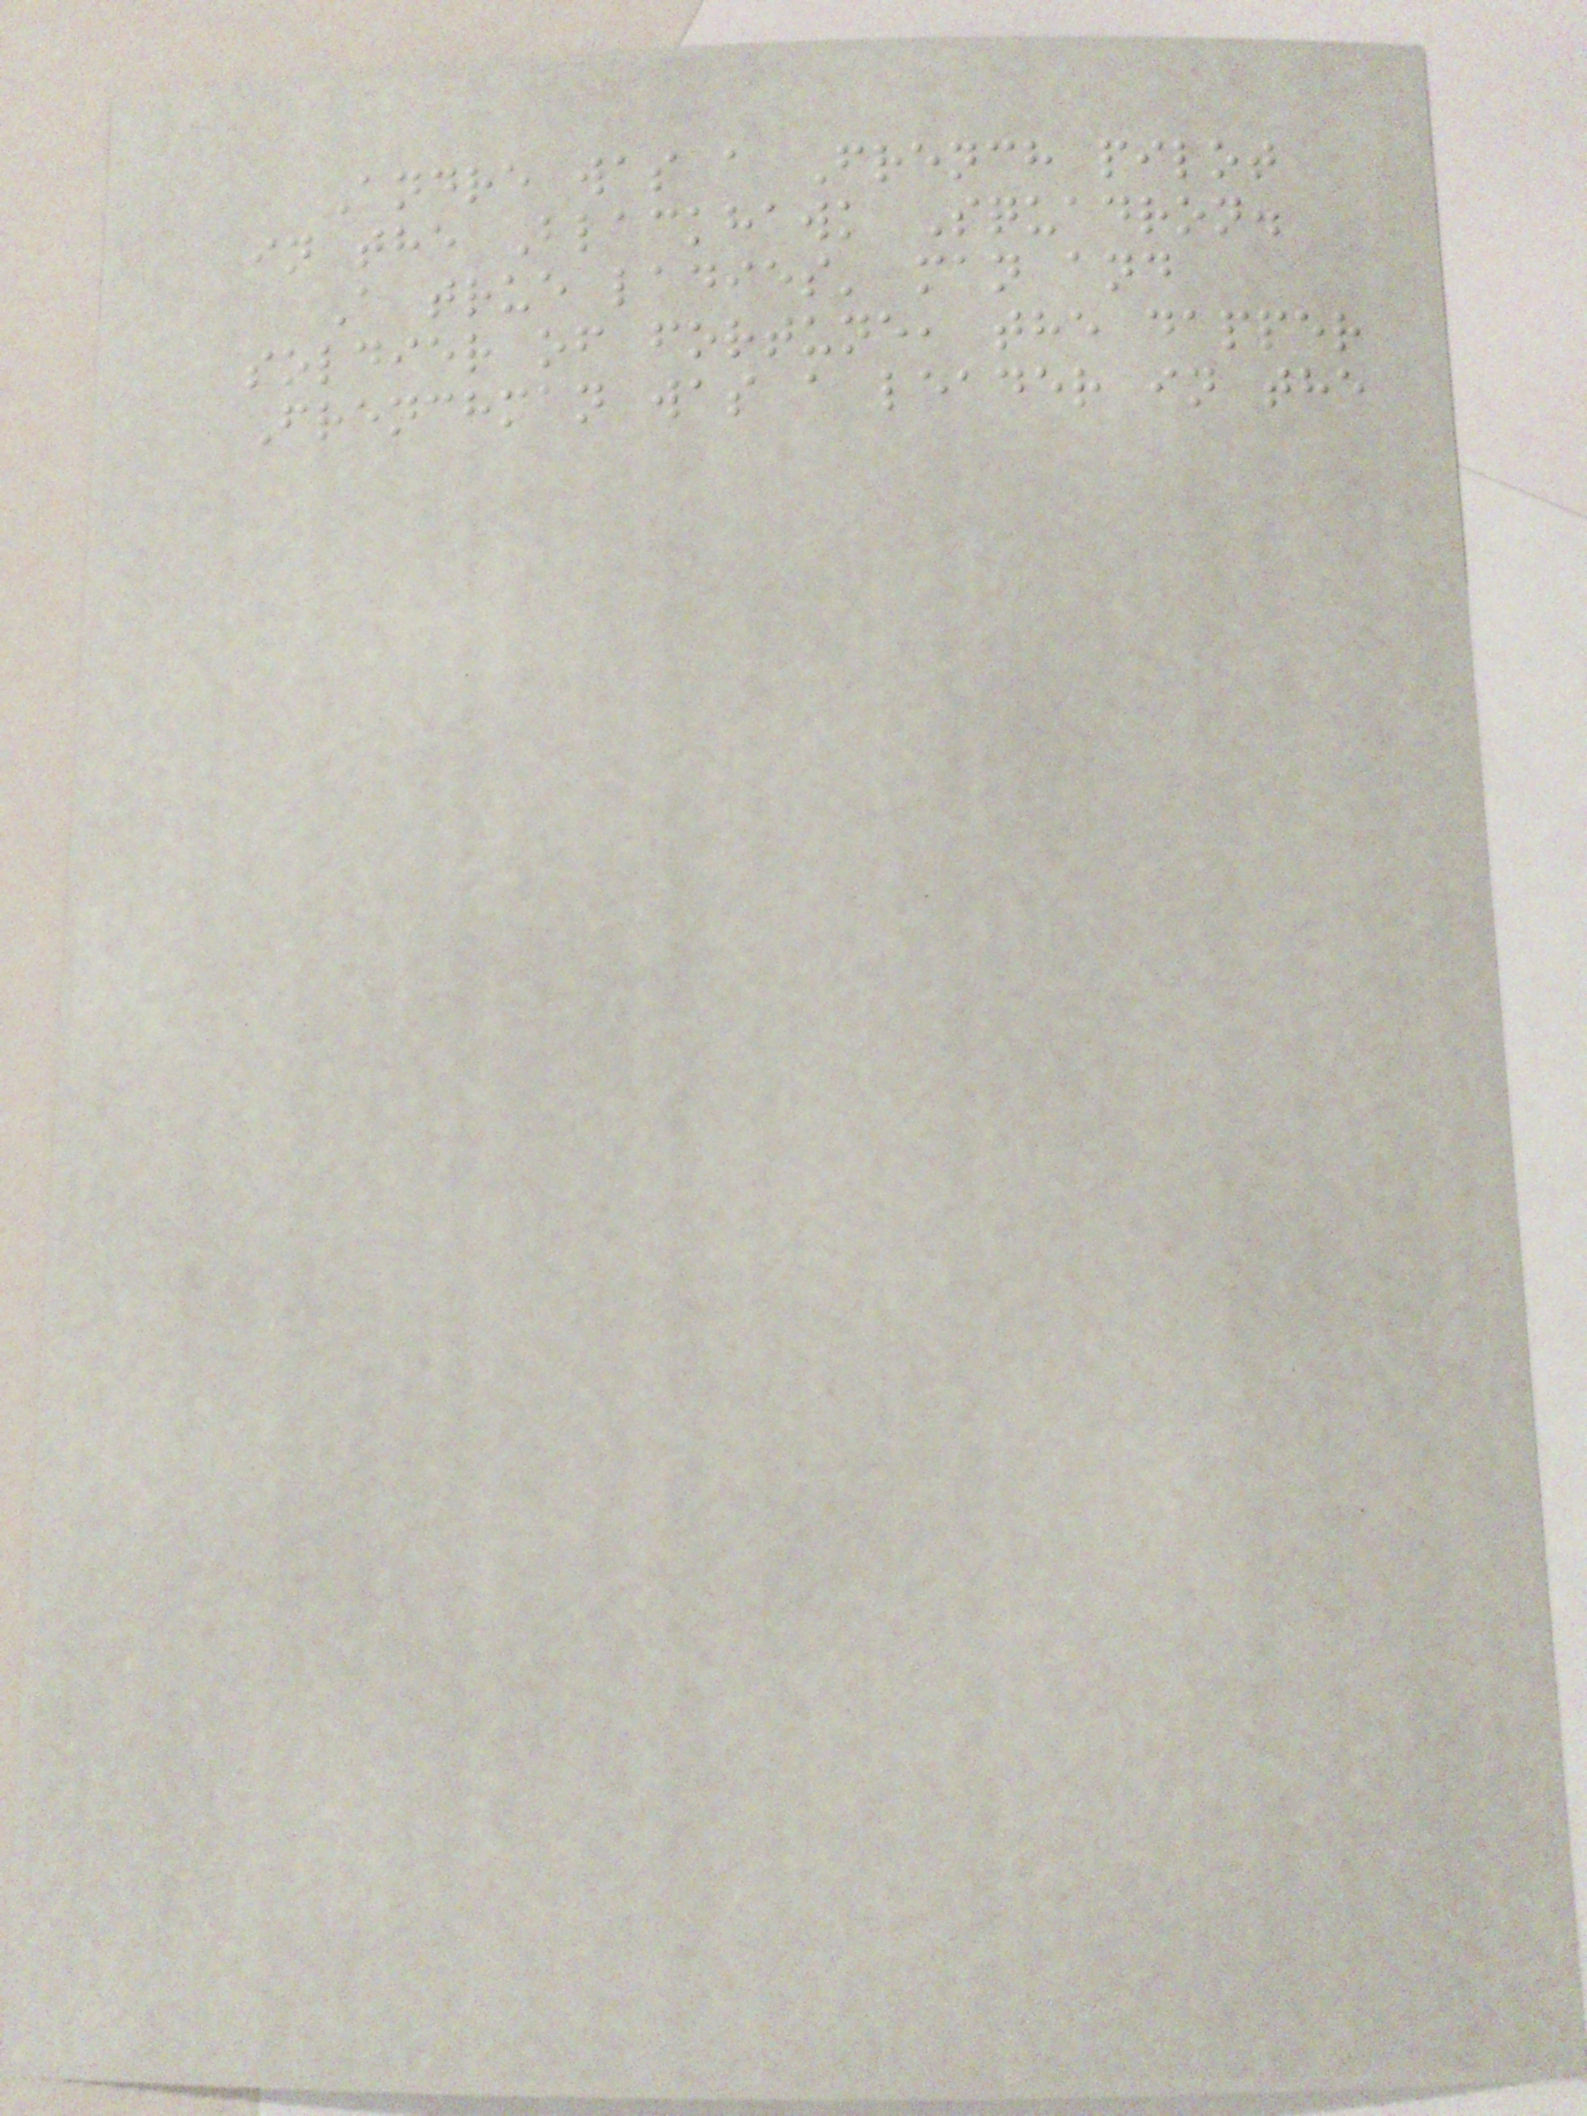Andre was a French pilot
in the Blackhawk Squadron.
A true ladies' man and
soldier of fortune, the dapper
Frenchman was a leader in the
